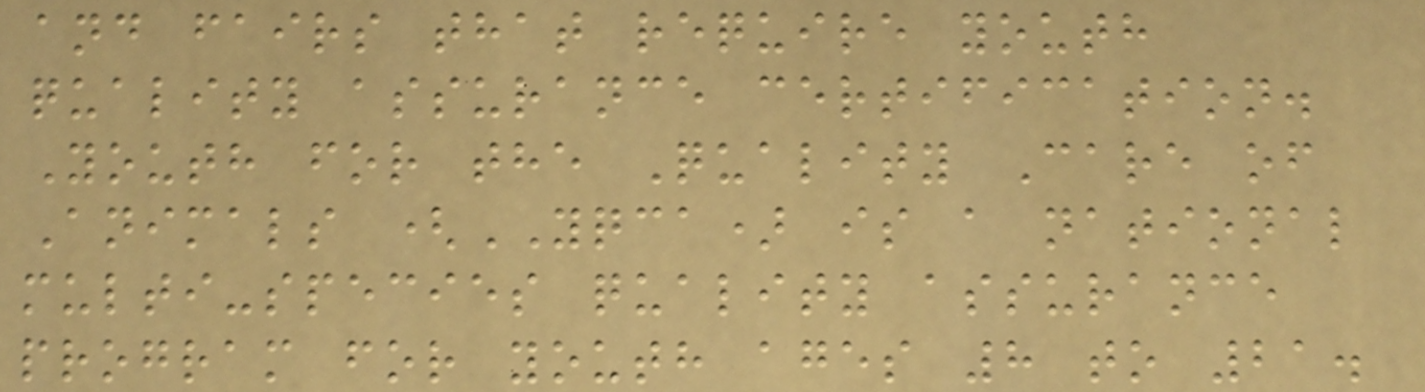and fairs that require youth
quality assurance certification.
Youth for the Quality Care of
Animals (YQCA) is a national
multi-species quality assurance
program for youth ages 8 to 21.
